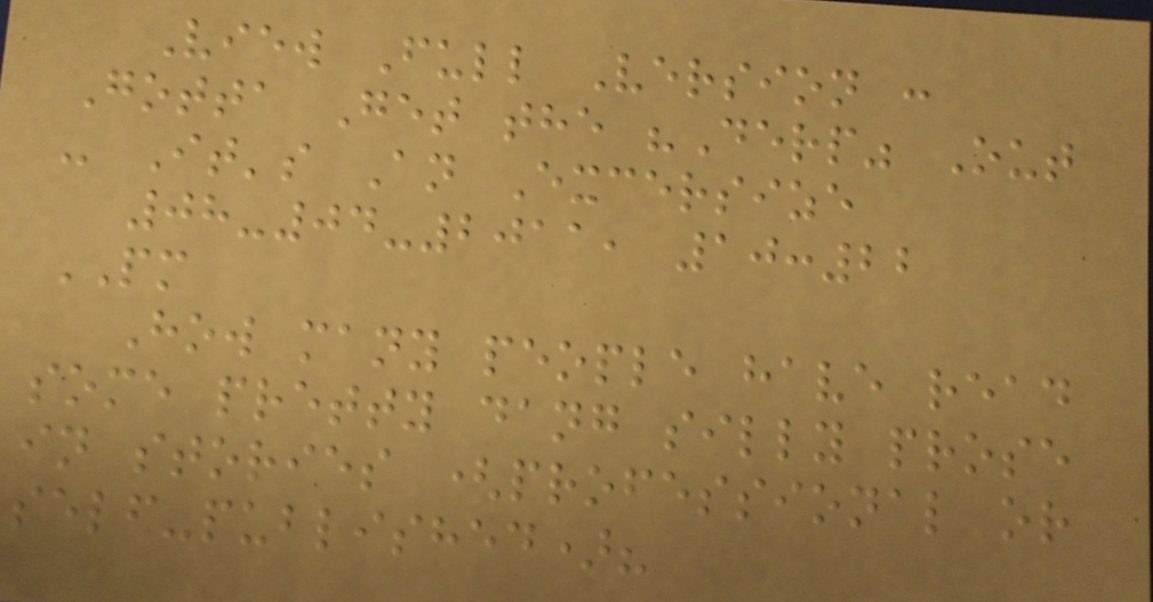View Full Version :
Gotta Get the "Derp" Out
- It's An Excersize
08-04-2011, 10:22
PM
How many people have read
some pretty dang silly prose
in stories (professional or
self-published)?
